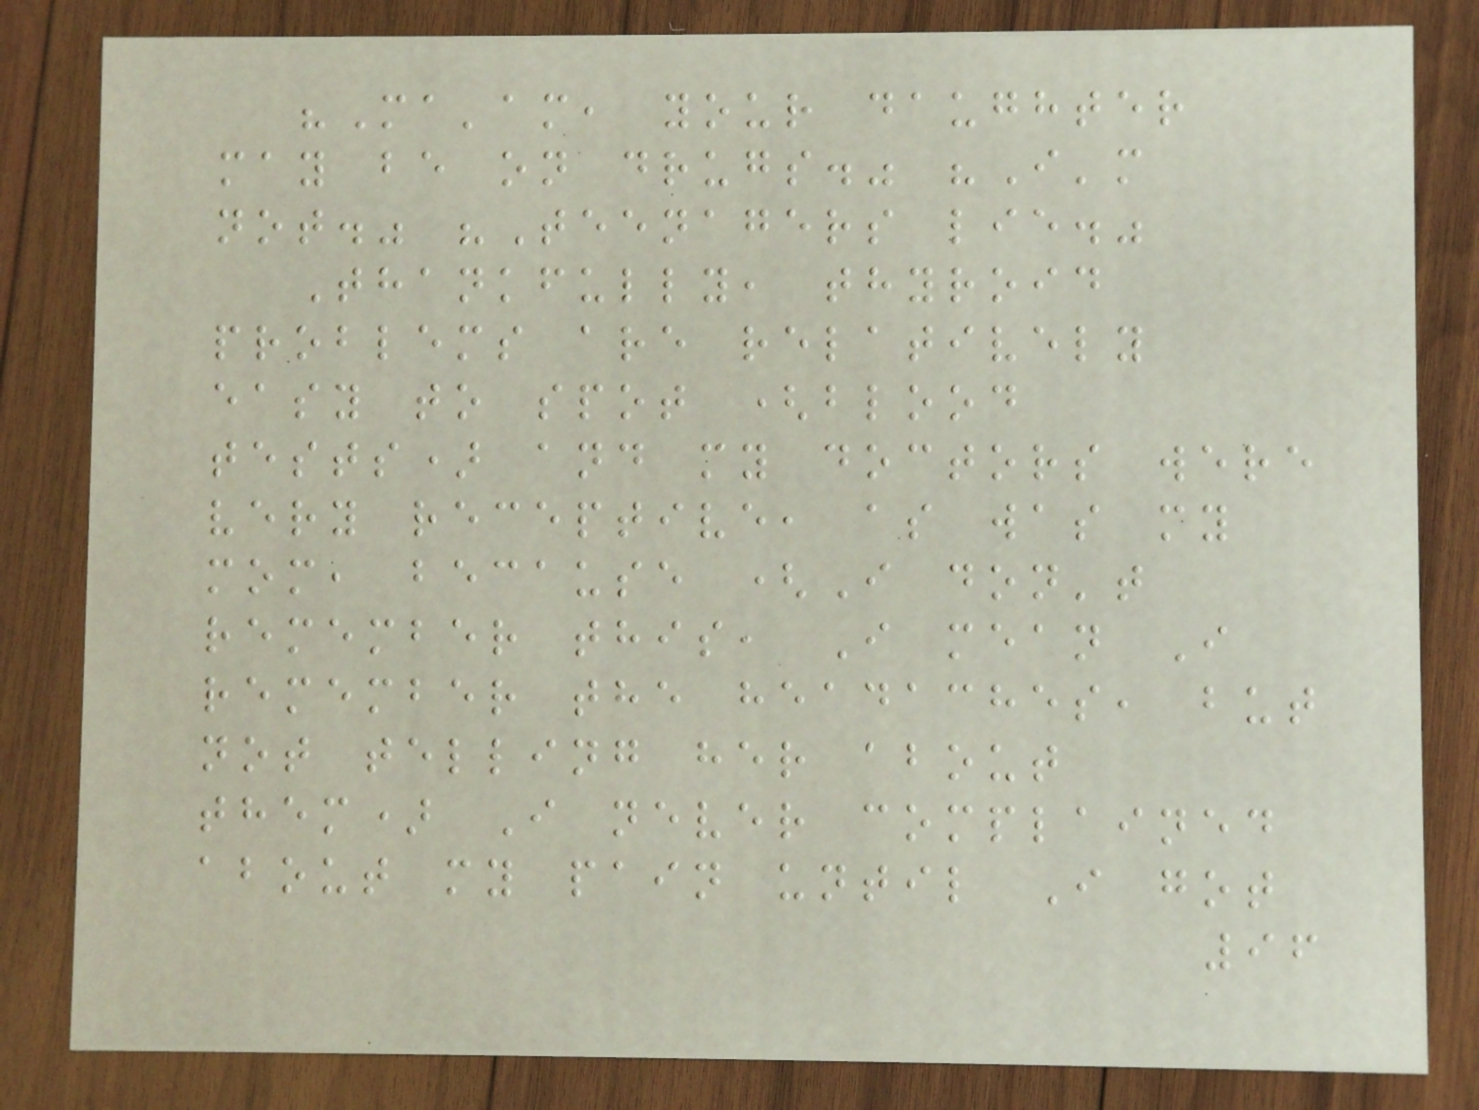"Ma'am, your daughter
may be on drugs." "I'm
not." "Teenagers lie."
Thankfully, thyroid
problems are relatively
easy to spot (blood
tests) and my doctors were
very receptive, as was my
mom, because (I don't
remember this, I mean I
remember the headaches, but
not telling her about
them) I never complained
about my pain until I got
96
